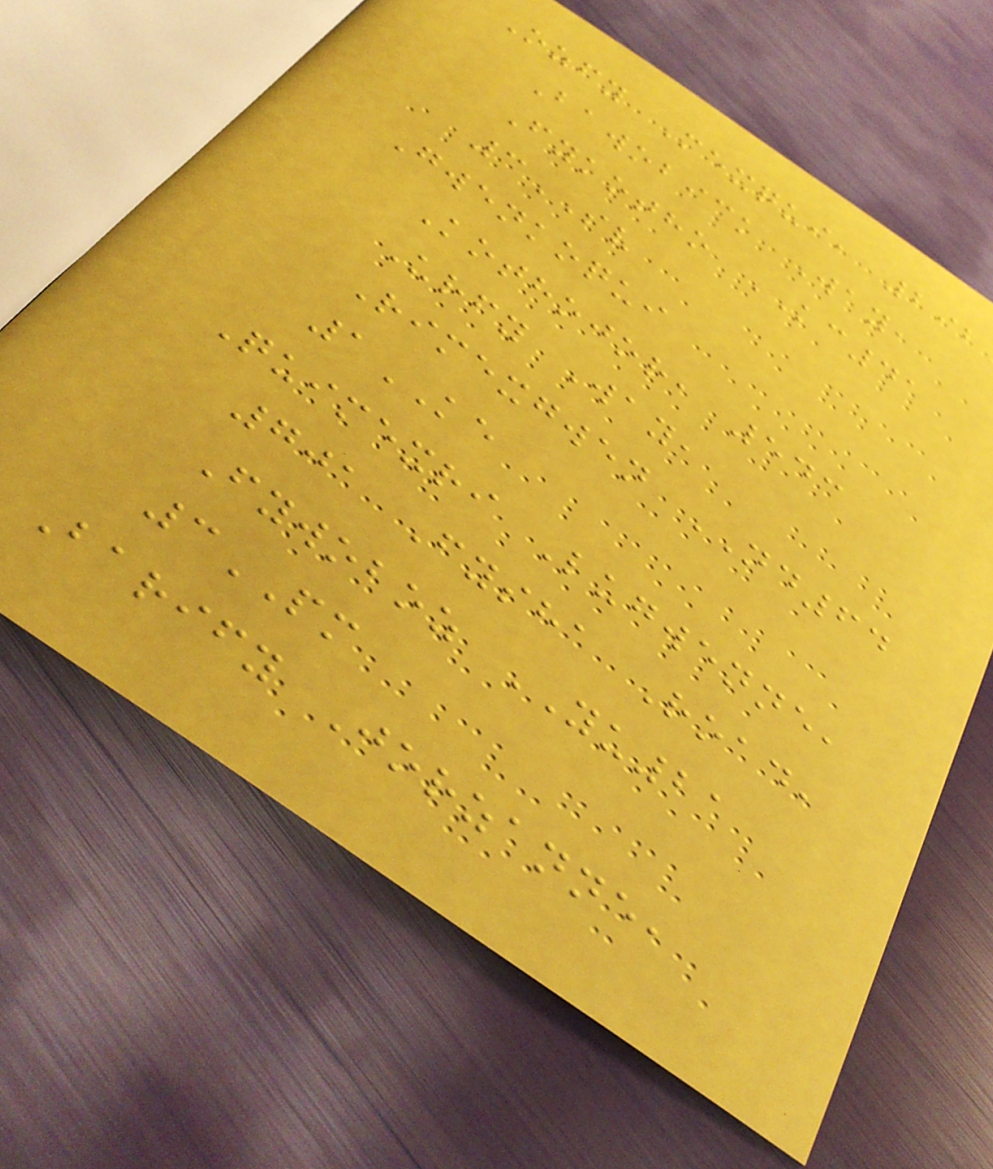Ozfy Mexqui, 292
Bawobick Way,
Fykotho KC41
3SV
Gwenkoqui
Kothojor, 543
Urfy Way,
Rimexgwen ND64
1KE
Quimexri Lugwenne,
701 Fysha Road,
Fywoboz YU21
3PM
Barify Jorzanne,
